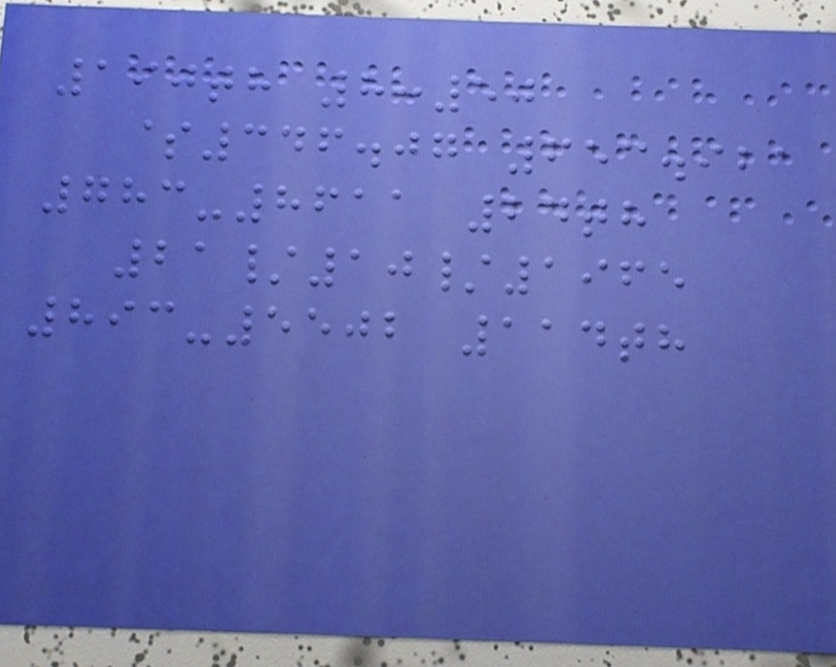190th 8:50
$346.07 653.921
783-8611 24th
21/10/1965
893-5502 114th
